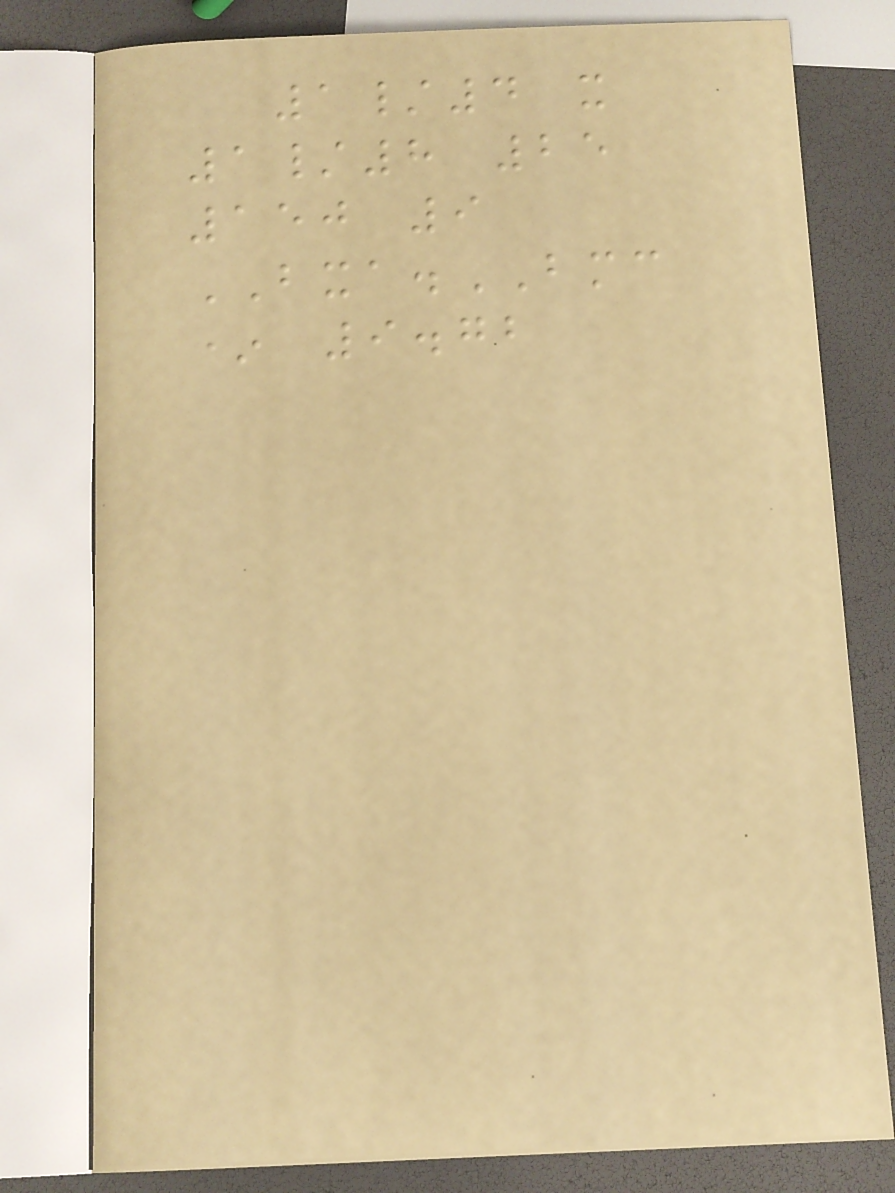1/4 x
1/8 25
150 9
BXA.BMC
* 9.72
